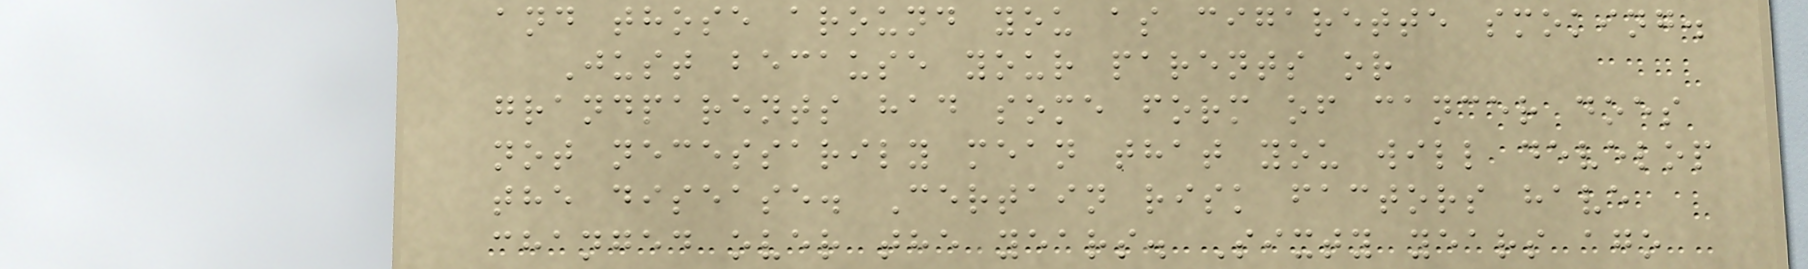and those around you as cigarette smoking.
Just because your parents or
grandparents had some form of cancer does
not necessarily mean that you will develop
the disease. Certain risk factors have
changed over the years. Sixty years ago
